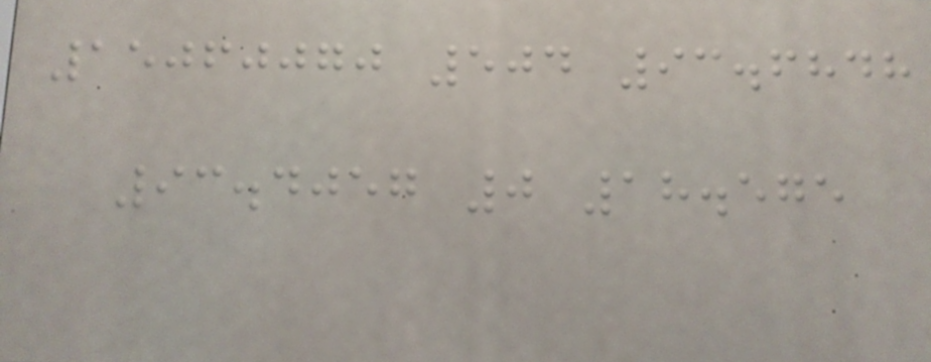15060070 504 93.6848
93.4057 0 18.575
